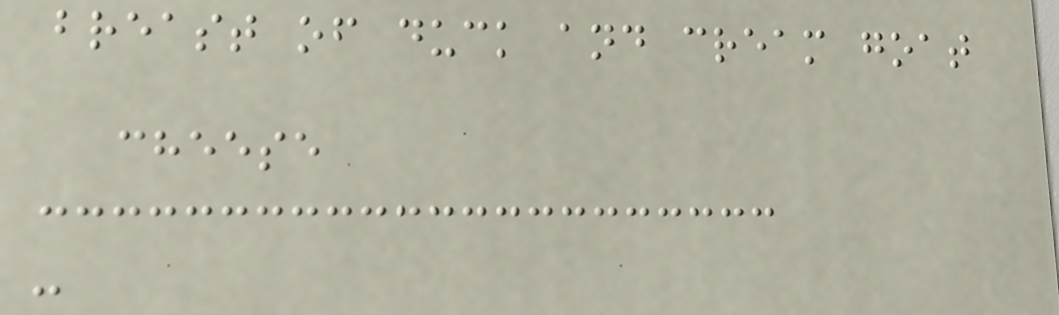breast of duck and cream goat
cheese
-
